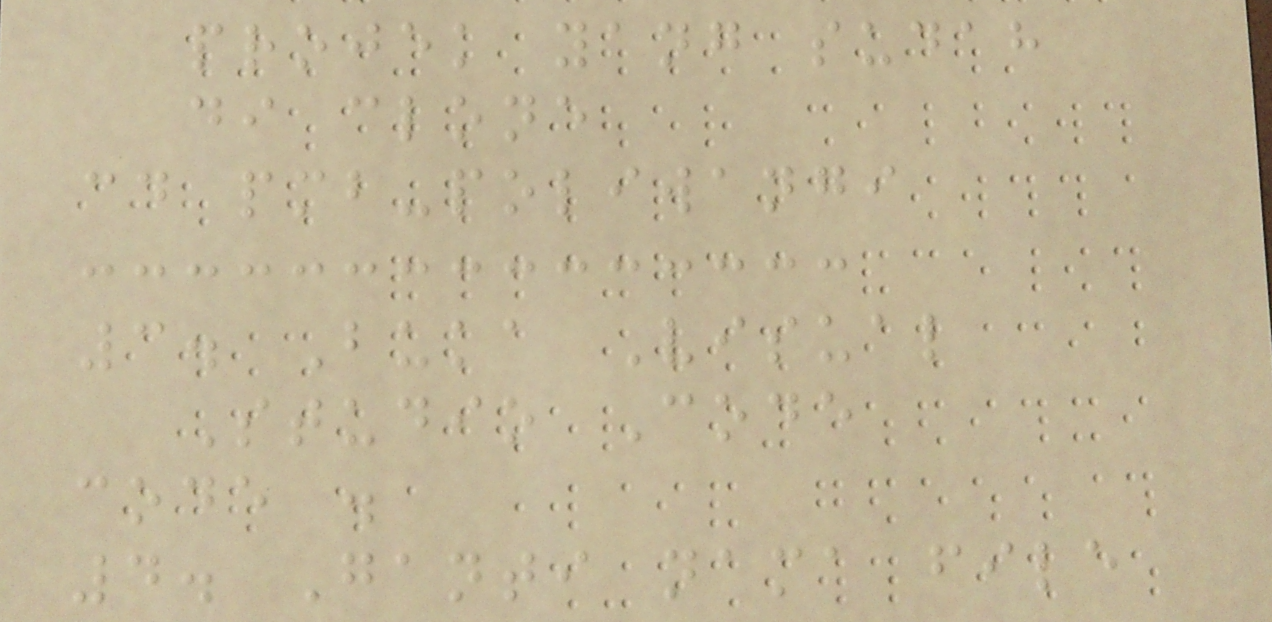projek yang sudah
di clone
cd pmb-poliwangi
3. Buka Visual
Studio Code
code .
4. Ganti nama file
